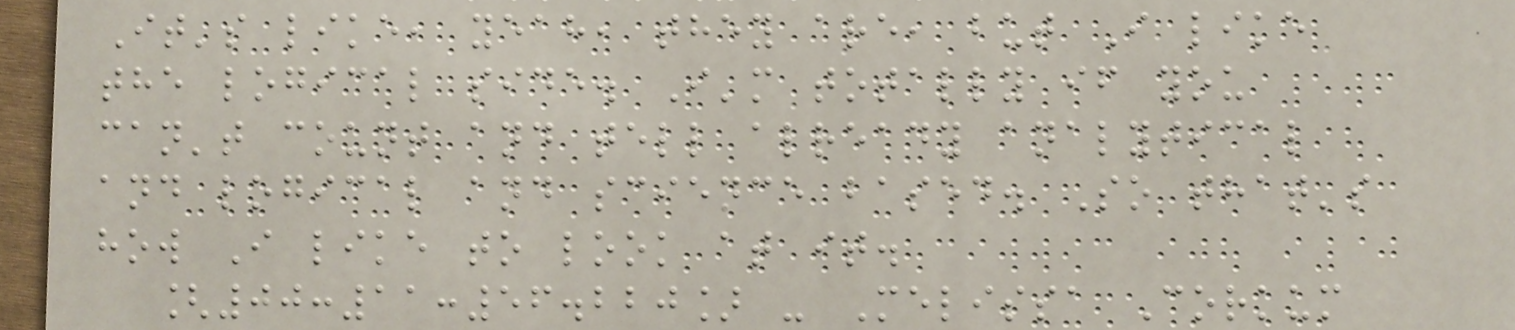It's like, yeah, they are, but I like
the logical side. I'm totally if you
can't count and tell already analytical
and logical and science based. So that's
how I like to look at it.
[00:11:56.220] - Melissa Corkum
